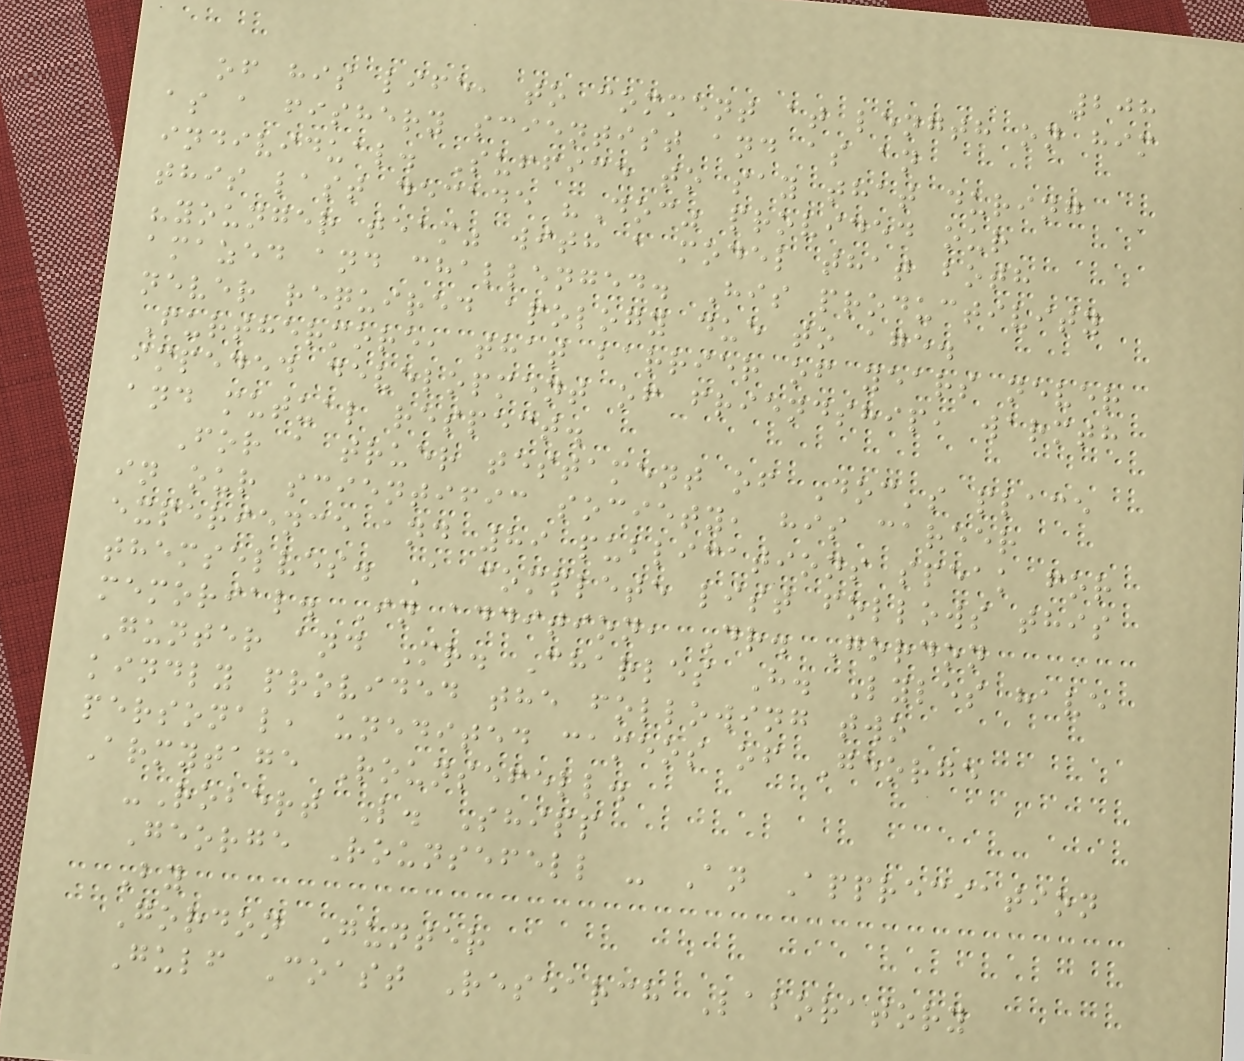208
of his life, to comment at length on him
as a fishery scientist and as an
individual. Suffice to say that during
this last decade "Doc" provided our
"younger team" with a model that both
amazed and challenged. His productivity
never required apology due to age.
Furthermore, that barrier of years never
impeded development of friendship, warmth
and mutual respect.
For a truer testament of Doc's place
in our scientific society, his career
experience and 89 publications speak for
themselves. A complete list follows this
memorial. In addition, Dr. Gordon
Gunter and Mr. Charles H. Lyles have
kindly provided the following two
personal, unedited cameos of George
Armytage Rounsefell.
-Robert L. Shipp
George Rounsefell - An Appreciation
By
Gordon Gunter
Gulf Coast Research Laboratory
